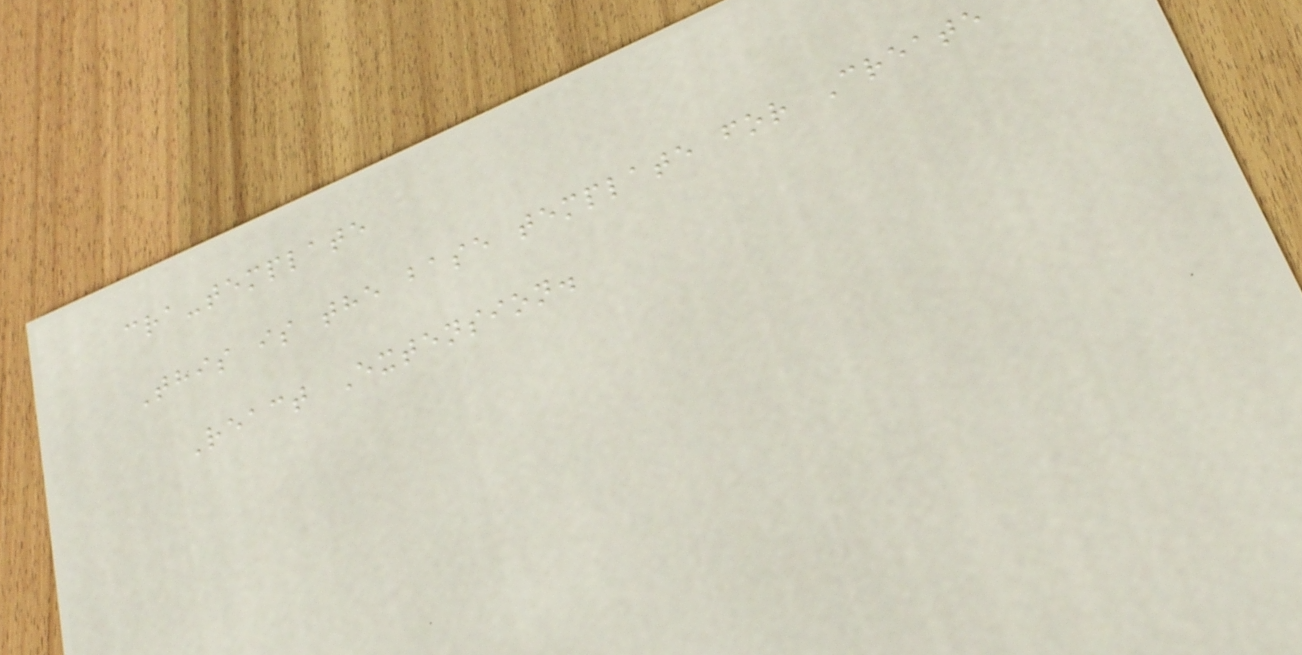cra-template
This is the base template for Create
React Extension.
